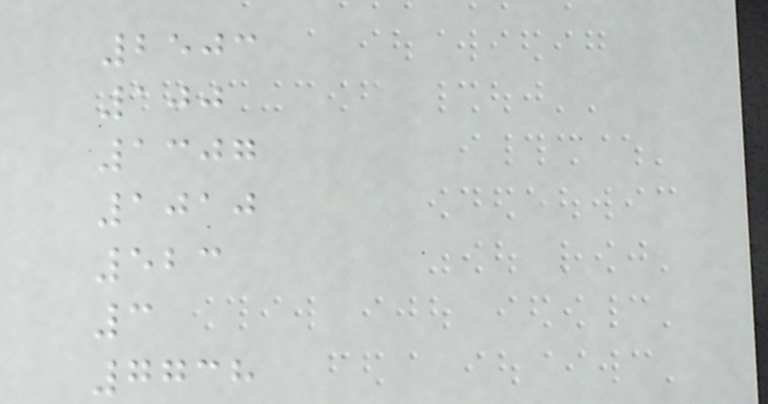2503
100
1307
1010
523
3
7738
